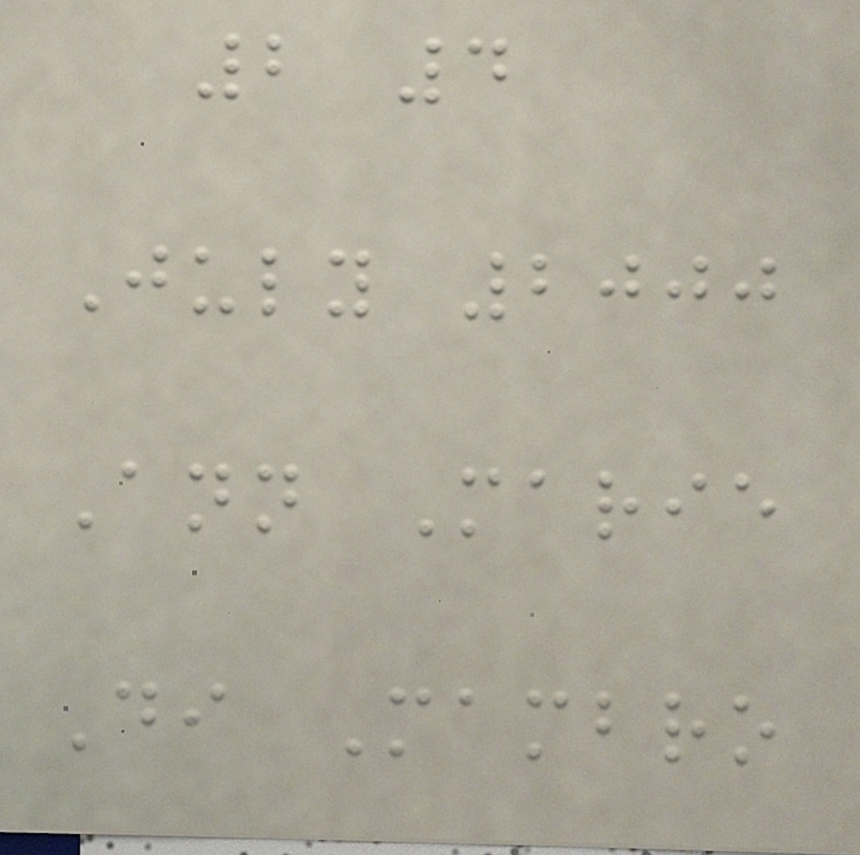2 4
July 2000
Ann Marie
Di Mambro
